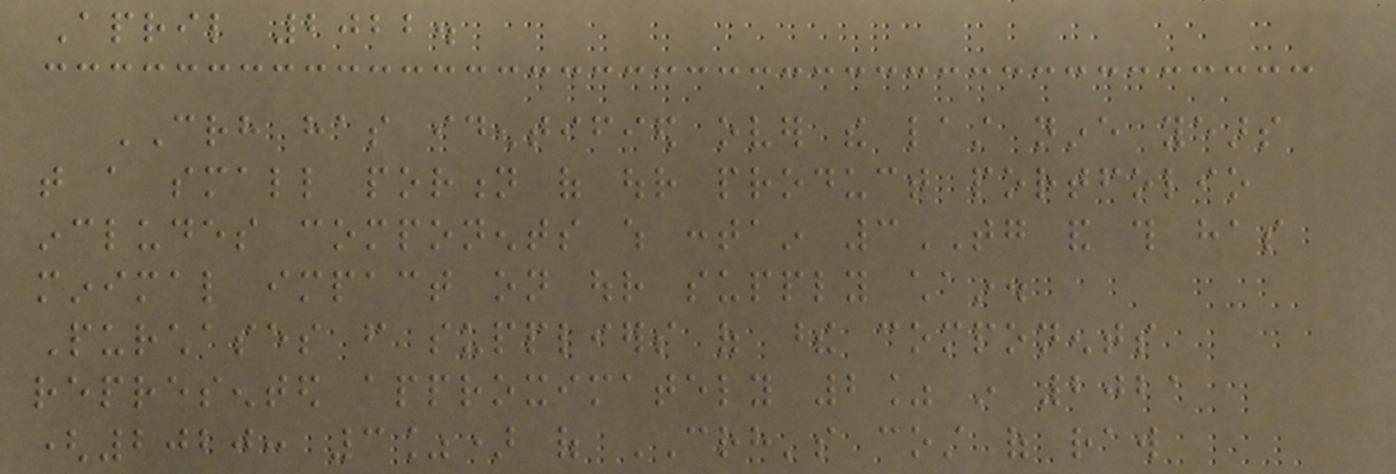April 2022.
CRH has identified over the last nine years
that a small portion of our product portfolio
includes components which contain 3TG and this has
minimal impact on our supply chain.
Purchases from suppliers of these components
represented approximately 2% in 2021
(2020: 3%) of CRH's cost of raw
